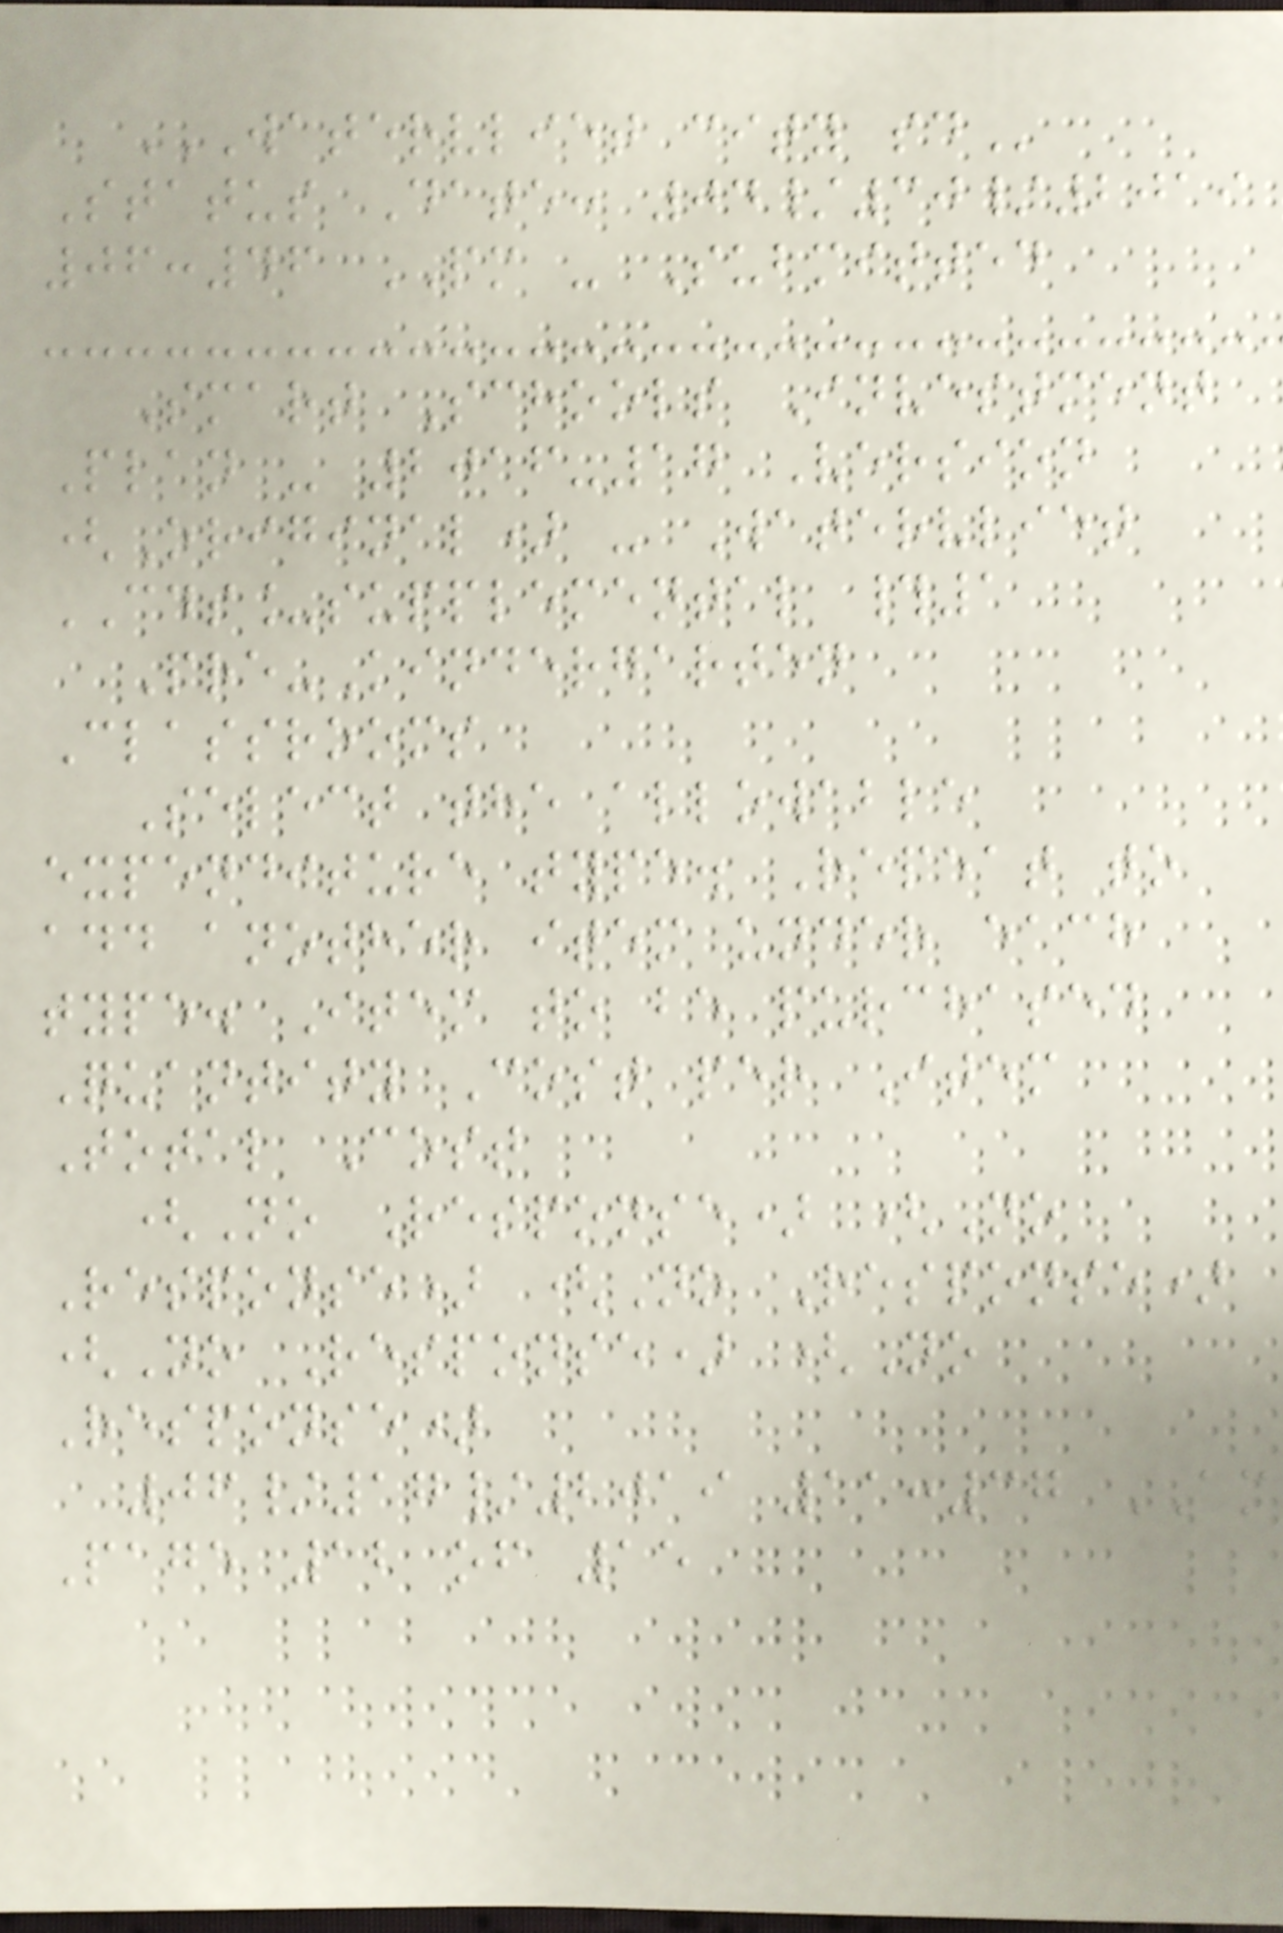WATERVLIET CITY SD
Status Date: 04/30/2019
06:46 PM - Submitted
Smart Schools Investment
Plan - 2016-17 Version
(Original) - Watervliet
CDS_supplemental #1
Pre-Kindergarten
Classrooms
Select the allowable
expenditure type. Repeat to
add another item under each
type. Item to be purchased
Quantity Cost per Item
Total Cost
(No Response) (No
Response) (No Response)
(No Response) (No
Response)
06/17/2019 11:37 AM
Page 12 of 15
